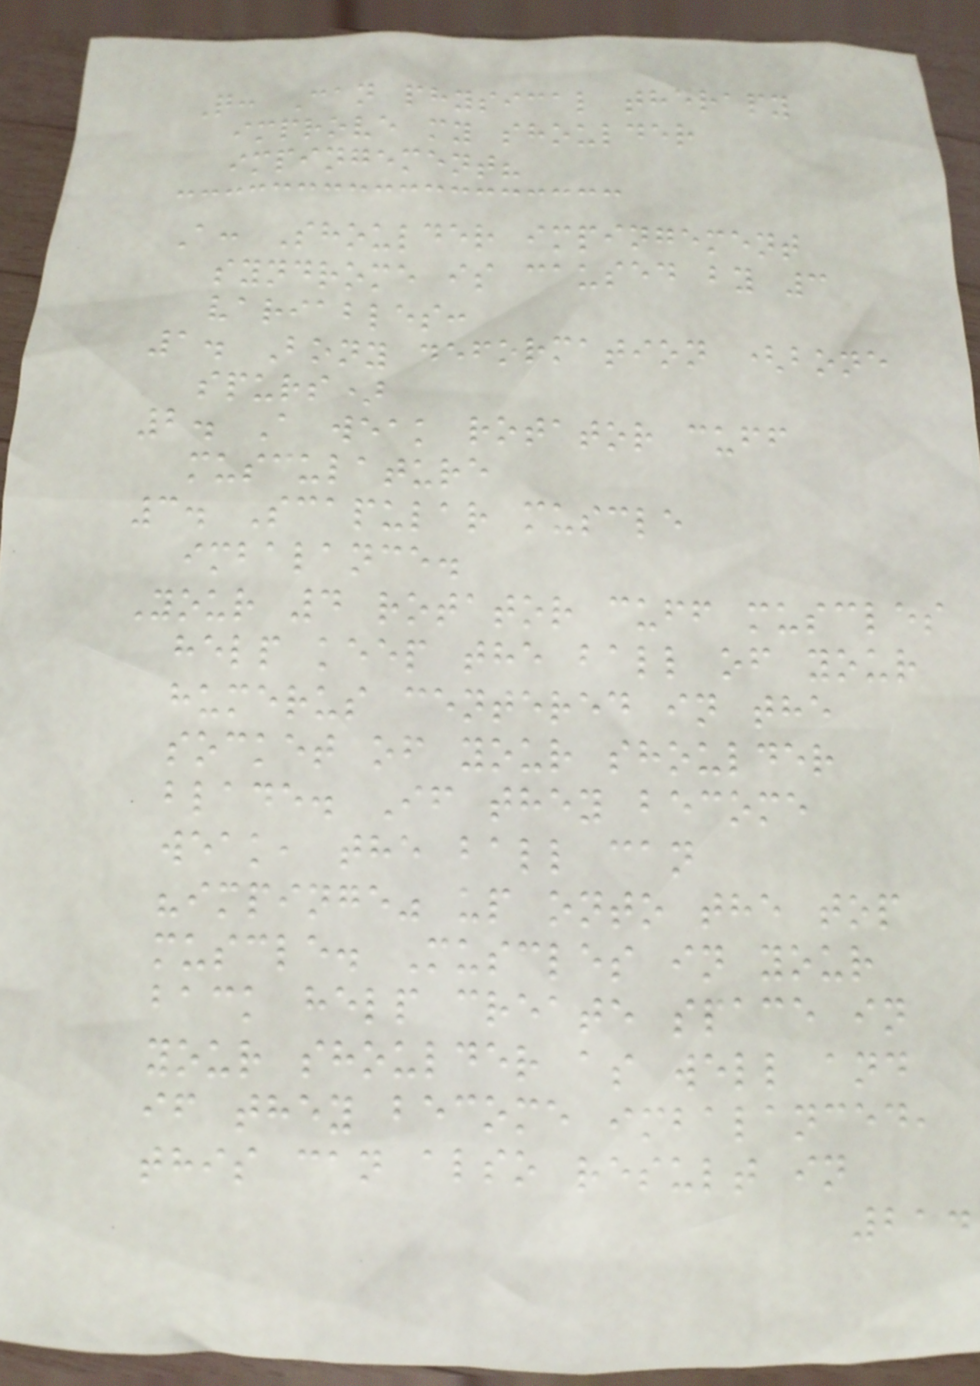Q: Can physical therapy
improve my shoulder
impingement?
A: Shoulder impingement
syndrome is caused by 3
variables:
1. Bony deformation (bone
spurs)
2. A weak rotator cuff
musculature
3. Scapular muscle
imbalance.
Your 4 rotator cuff muscles
help keep the ball of your
humerus centered in the
socket of your shoulder
blade. If they become
weak, the ball can
"impinge" up onto the top
muscle. Muscles in your
back help create space in
your shoulder as well and
if they become imbalanced,
this can also result in
214
